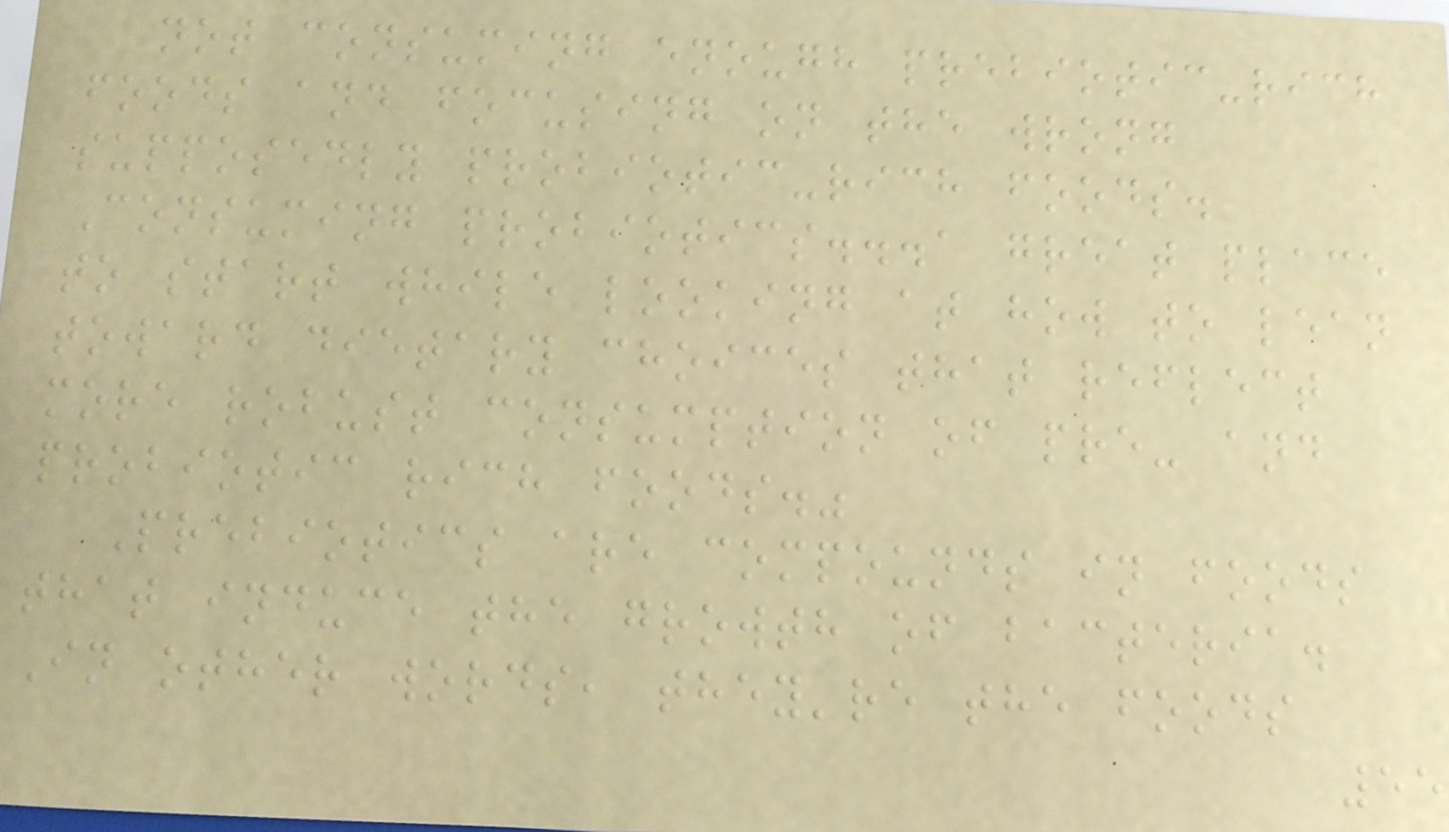not consuming enough prebiotic-rich
foods and focusing on the wrong
supposedly probiotic-rich foods.
Consuming probiotics...a great place
to start while looking at how to lean
toward dietary choices that reflect
more robust consumption of pre- and
probiotic rich foods."
Prebiotics are compounds in foods
that induce the growth of bacteria.
In other words, they're the foods
55
